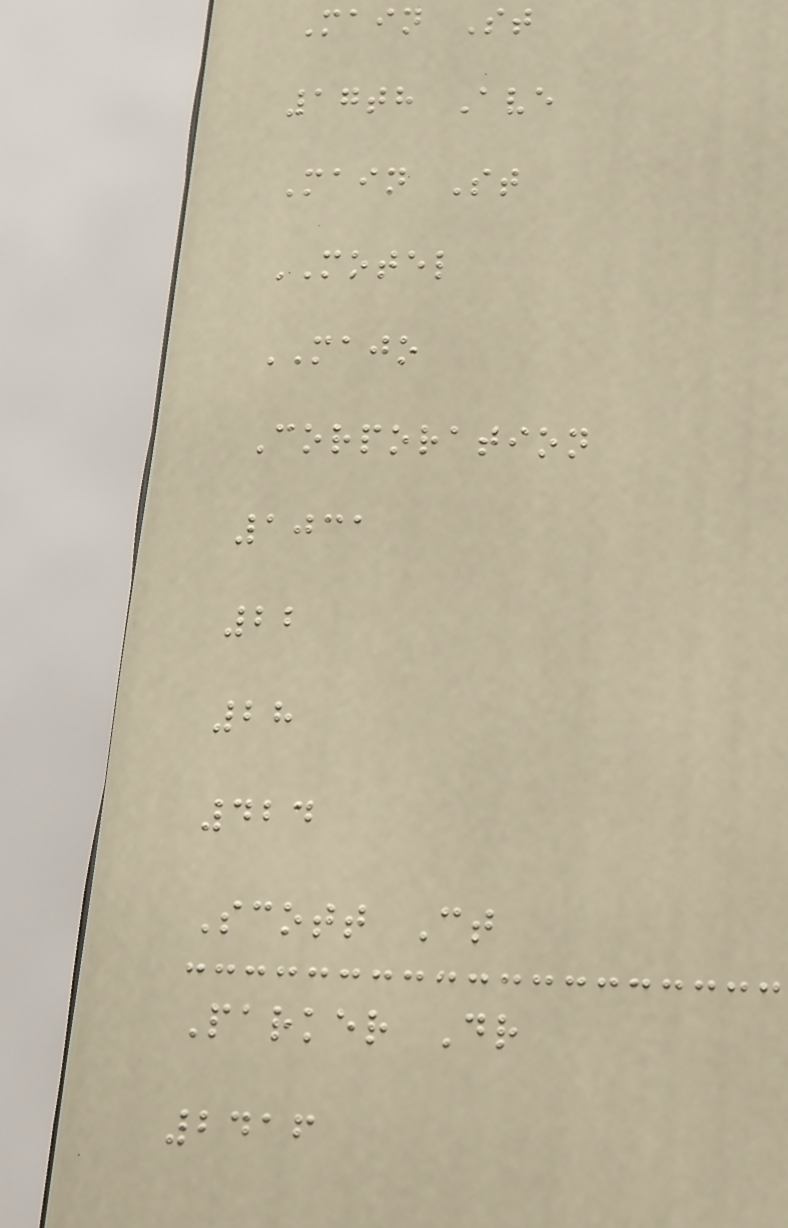Main St
17th Ave
Main St
MOTEL
MAJO
Corporation
1031
22
28
424
Scott Ct
Parker Dr
2416
